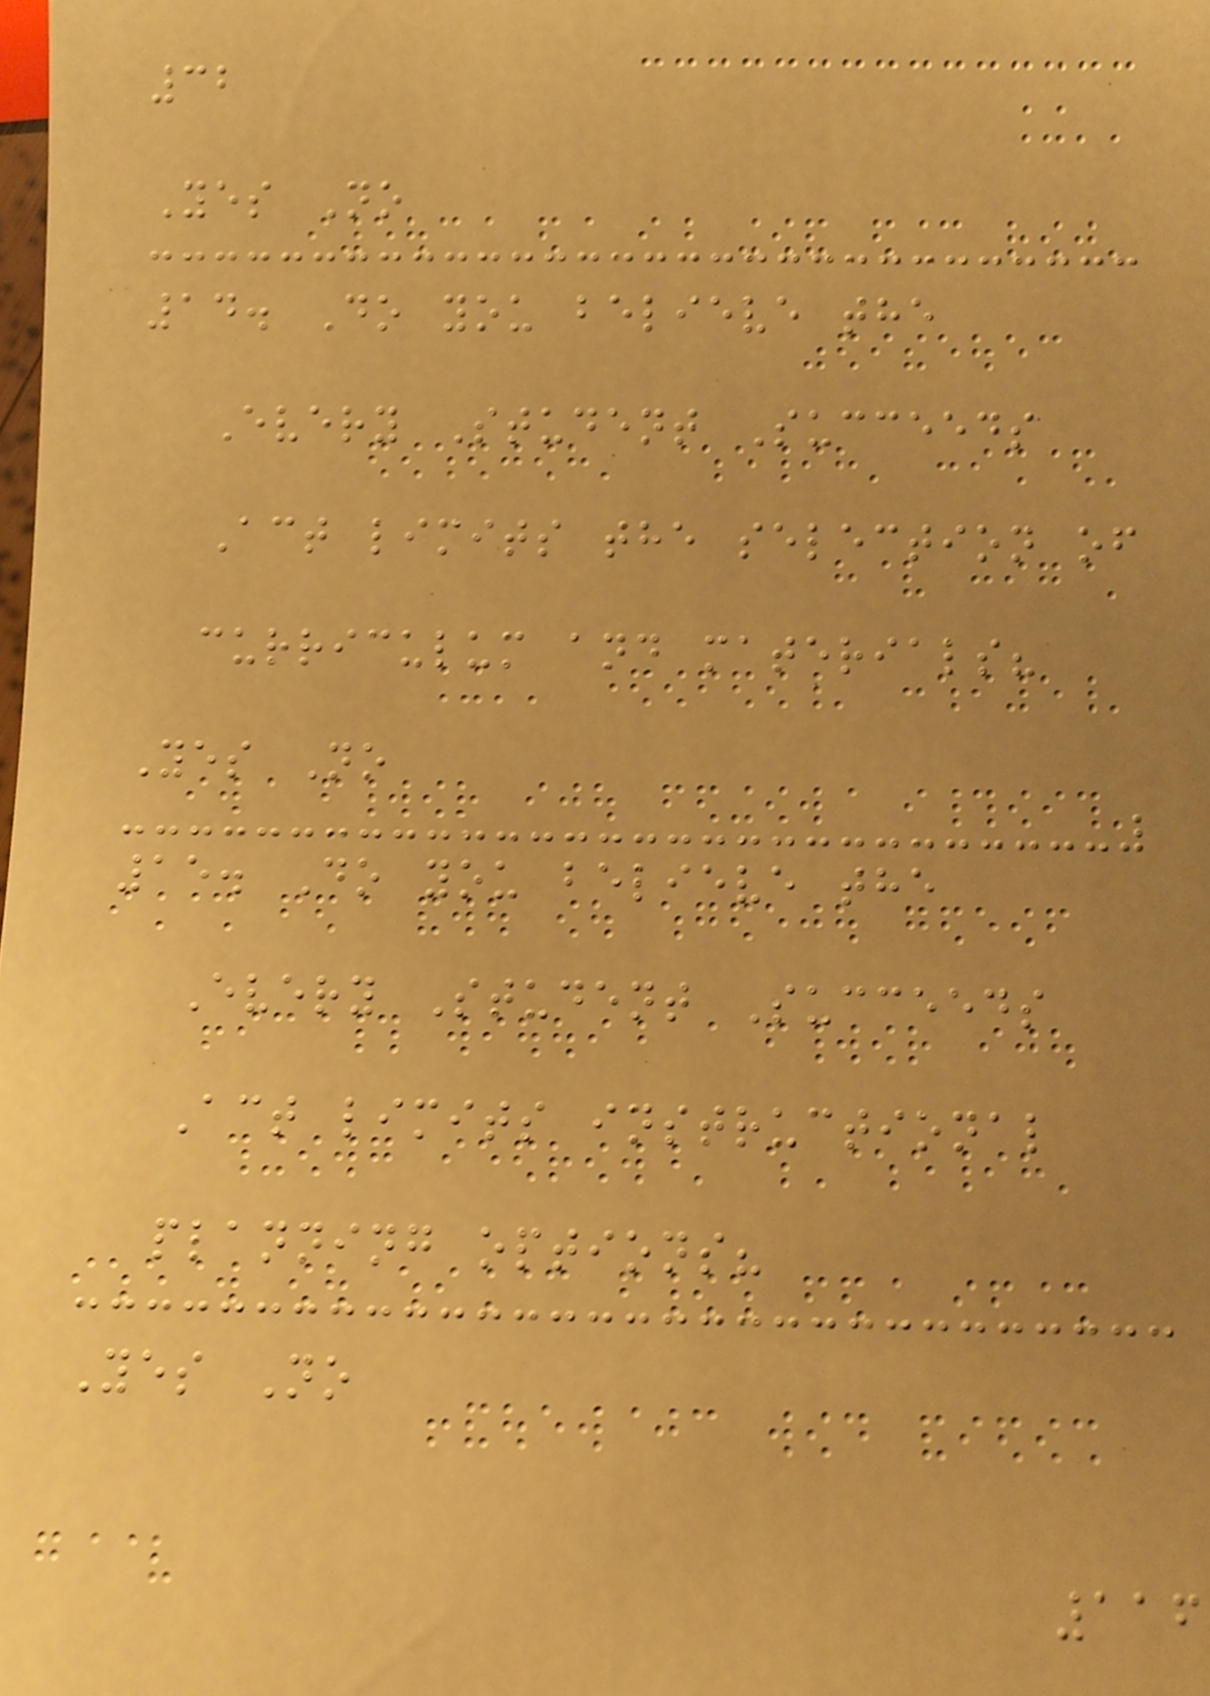32
Yes No
14. Do you believe the
Every Student Succeeds
Act limits the selection of
curriculum and materials?
Yes No
15. Do you believe the
Every Student Succeeds
Act limits instructional
planning options?
Yes No
116
